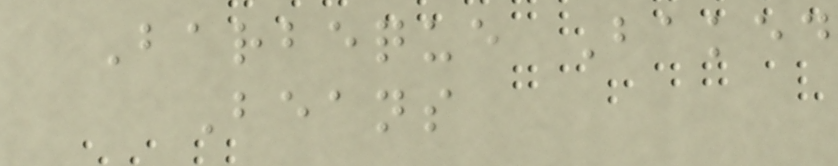Barbeque Baked
Beans
